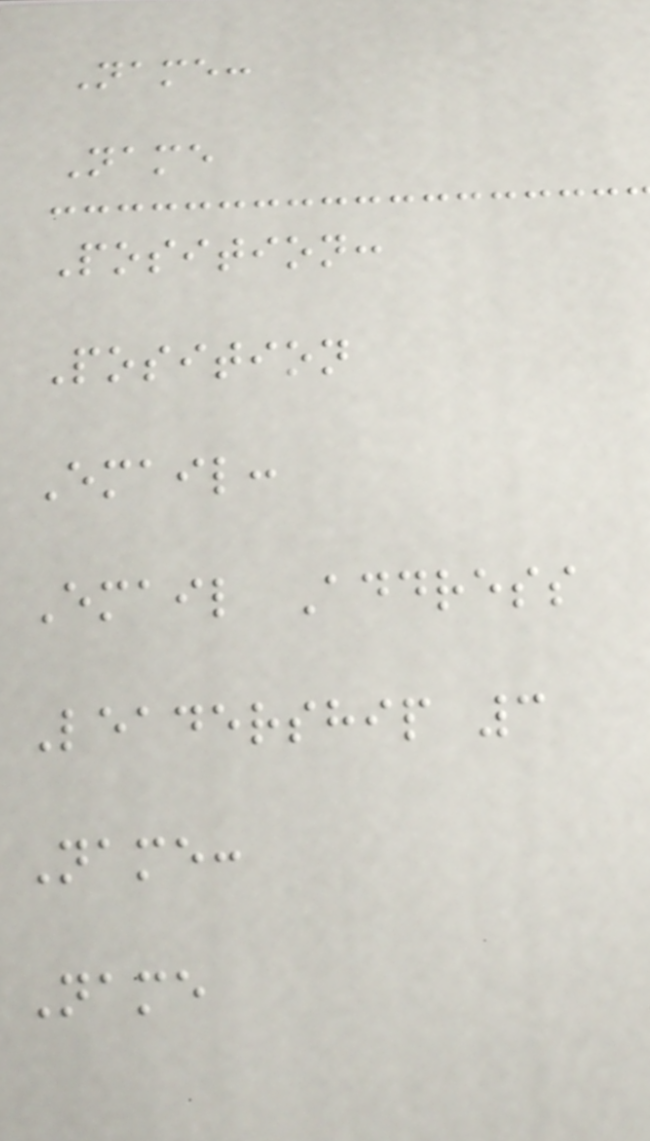Name:
Name
Position:
Position
Email:
Email Address
Leadership 3
Name:
Name
